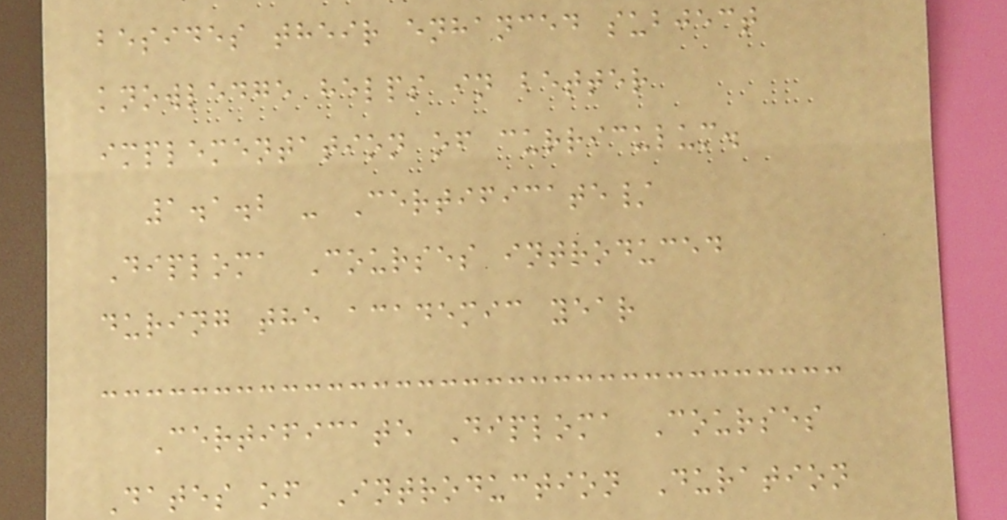besides their enhanced subject
knowledge helps in better
implementation of curriculum.
1.1.2 - Certificate/
Diploma Courses introduced
during the academic year
Certificate Diploma Courses
Dates of Introduction Duration
